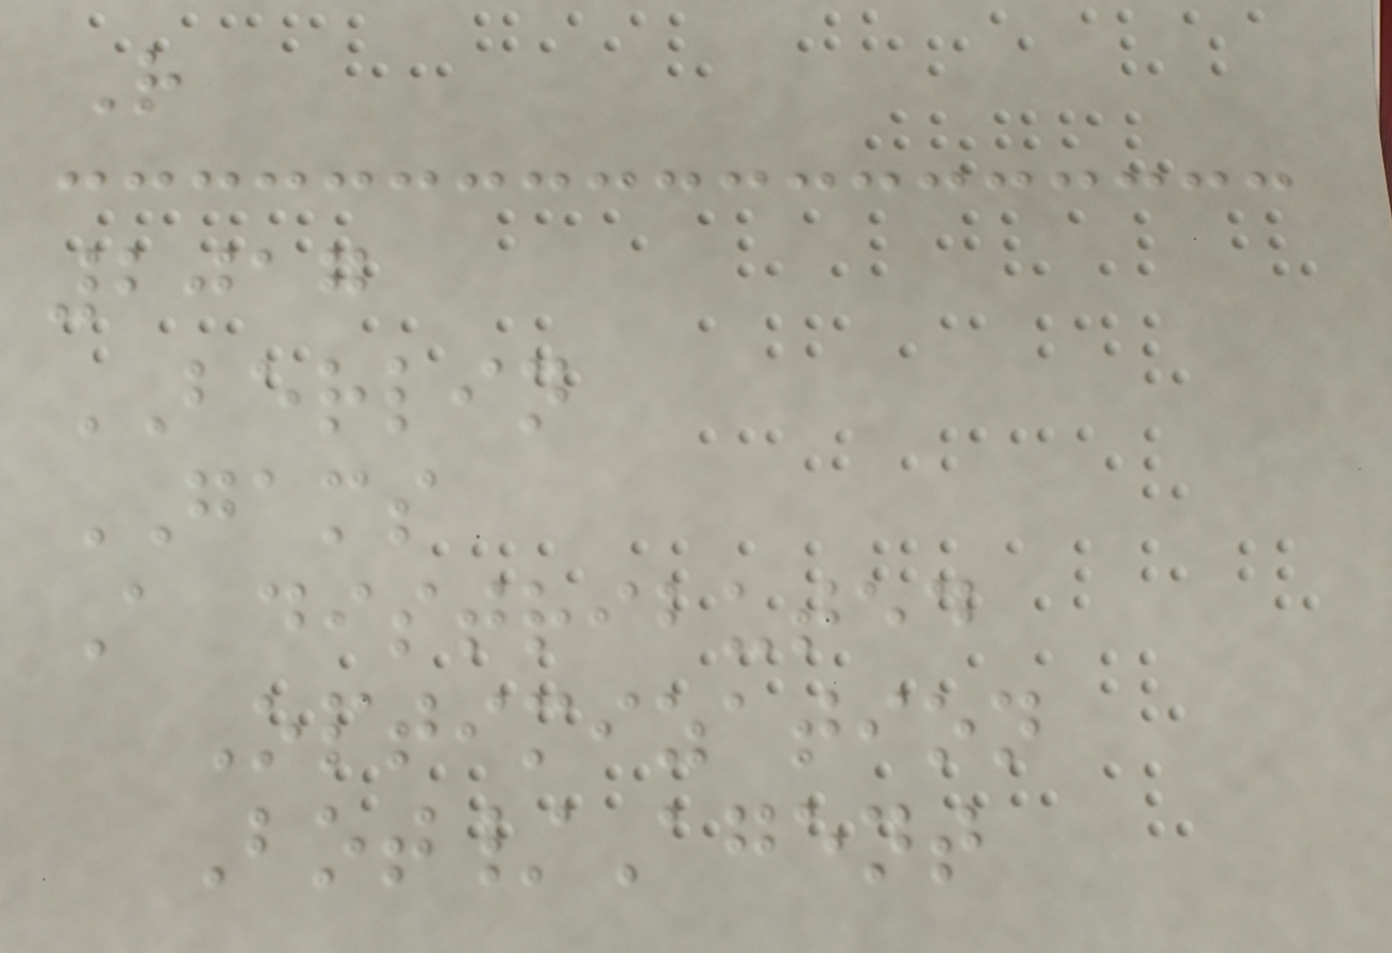R
2017
BERLIN
GAMS
A distributed
Optimization
Bot/Agent
